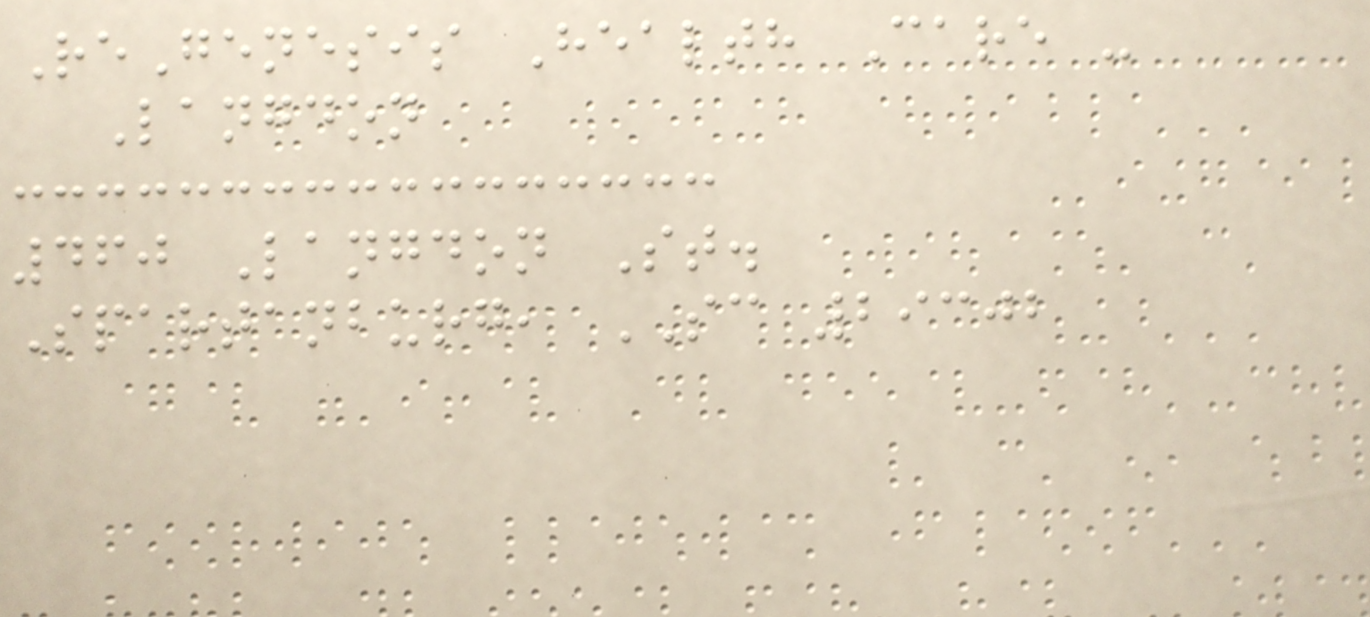ReGenesis Health Care -
Langdon
460 Langdon St.
Spartanburg, SC 29302
